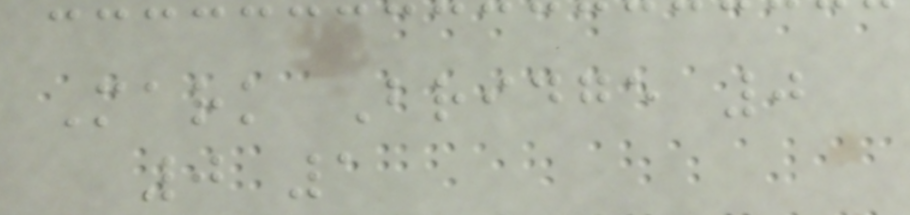Mark Bridge 0
0 1
